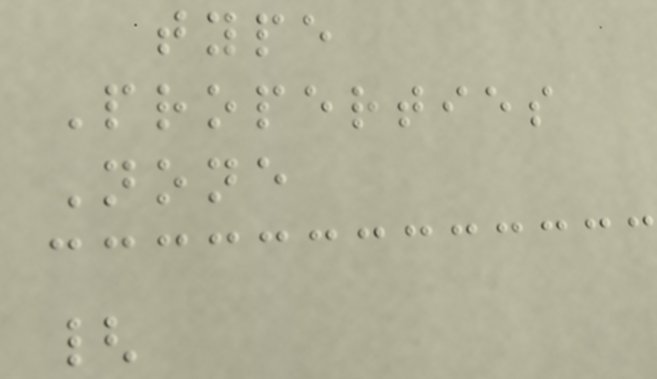type
Properties
None
{
